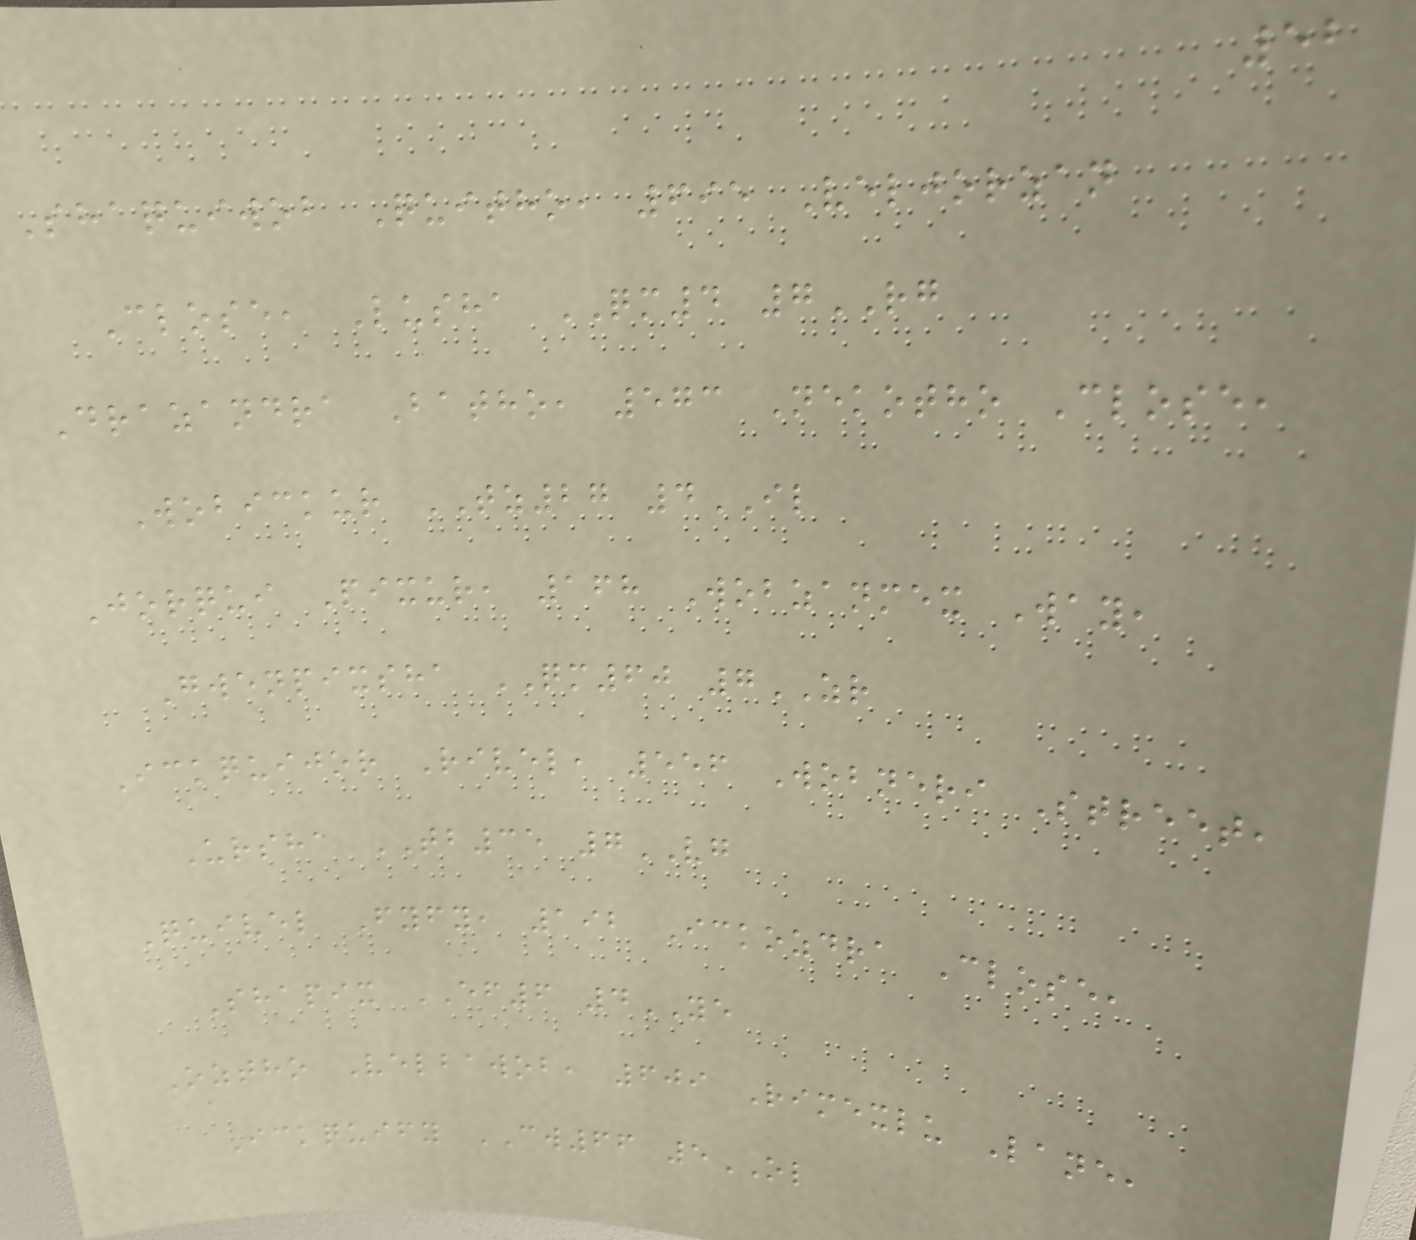52
Shaquiwob Quitho, 695 Veljorzan
Close, Lusha QM4 7RG
Drazandra Batho, 573 Nekotho Close,
Wobickur TZ27 4IL
Jorqui Pixur, 168 Wobzanmex Way,
Gwenpixsha QM60 7ZR
Ickquijor Rivel, 556 Wobneri Street,
Ursha TB35 7VG
Quivel Fyfy, 192 Ickozdra Close,
Shapix EF6 4YE
Oztho Velbawob, 609 Rimexlu Lane,
Ickquify CW66 5OL
